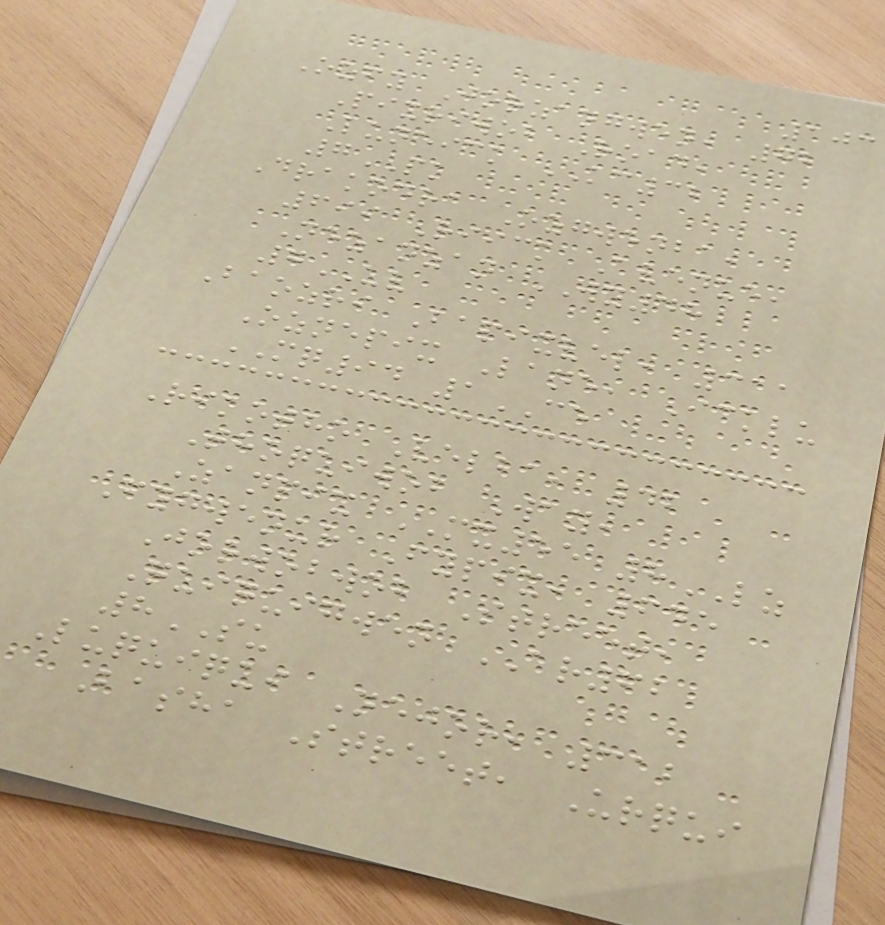103
Ozfy Jorzangwen, 72
Pixriwob Road,
Luneick KC32
7PK
Drakodra Ozgwenba,
699 Riick Avenue,
Nezanzan WY48
7UV
Baozri Bapixvel, 311
Oznepix Lane, Icklu
MQ94 1CE
Rikotho Velba, 42
Thoquiwob Way,
Zanpix MX55 8LZ
Fygwenur Fypix, 645
Jorwobwob Street,
Quiquigwen AR62
8SU
Luquiqui Nejor, 312
Basha Street, Urqui
